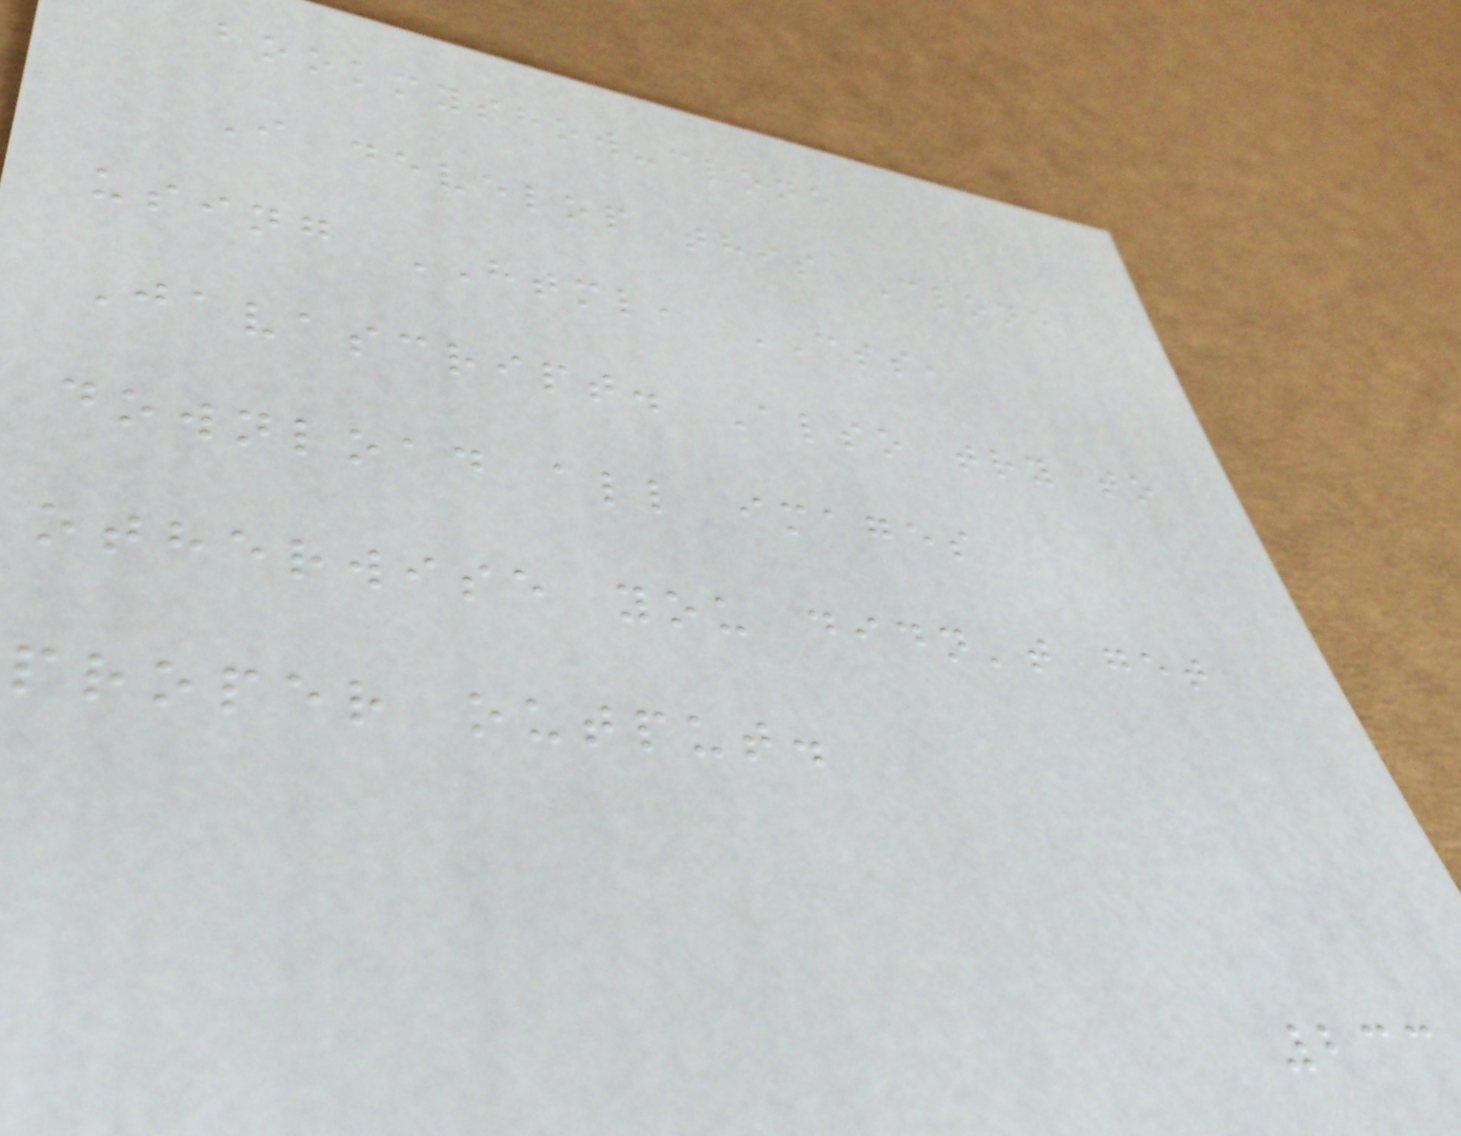bookmyshow-clone
I develop this Clone
using HTML, CSS,
Javascript. Also try to
download all images
otherwise you didn't get
proper output.
233
